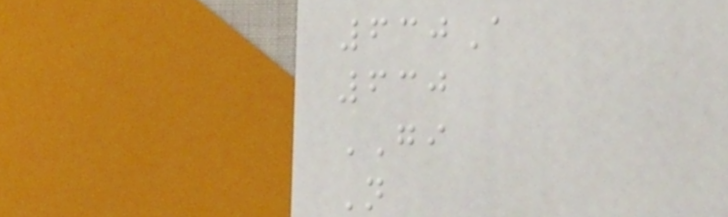630A
630
GI
N
